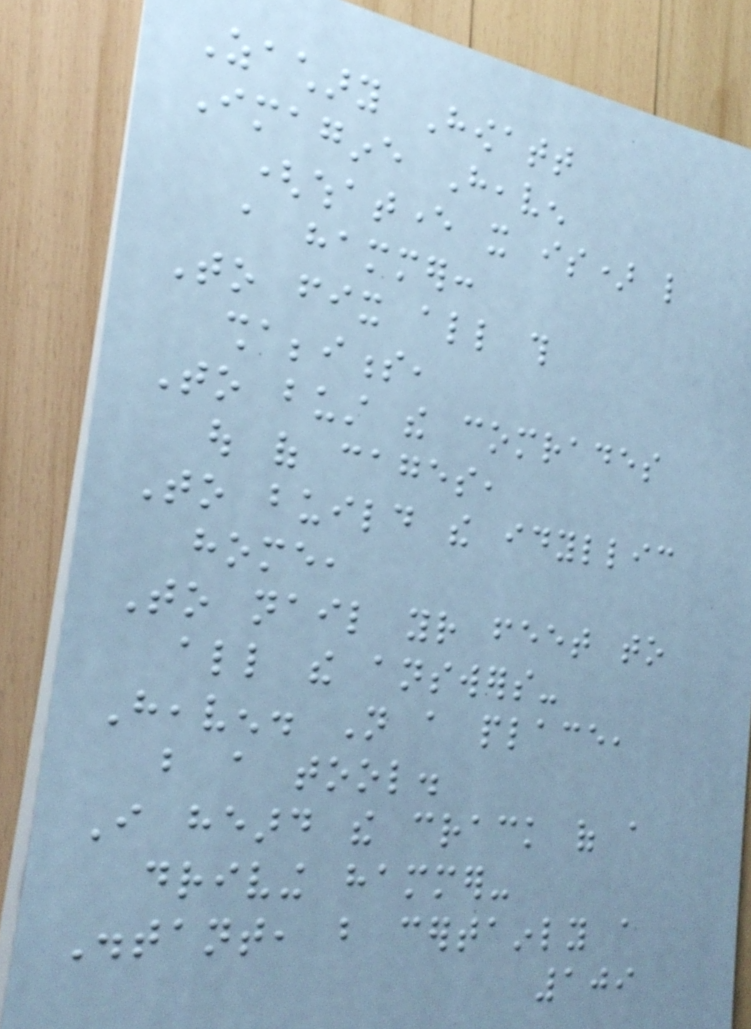Zachary Howatt
Imagine Heaven
(whatever it is) like
a hammer:
To fix all this
shabbiness,
To bust the comrades
out of cages,
To build the idyllic
home,
To nail your feet to
all the answers-
Heaven. Not a place,
but a tool.
I heard the crack of a
driving hammer-
Distant, but certainly a
109
